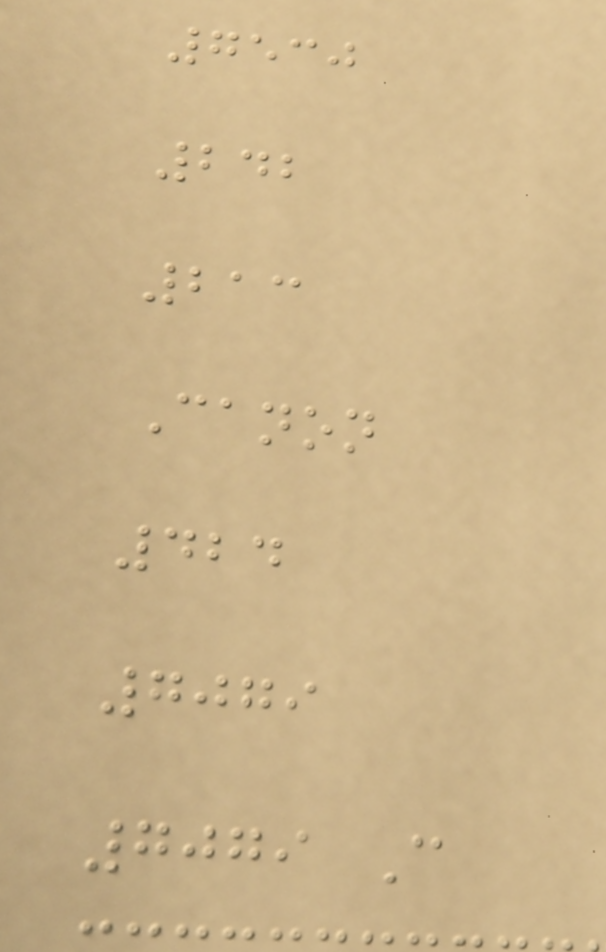7530
242
213
Canon
424
7079
7079 C
